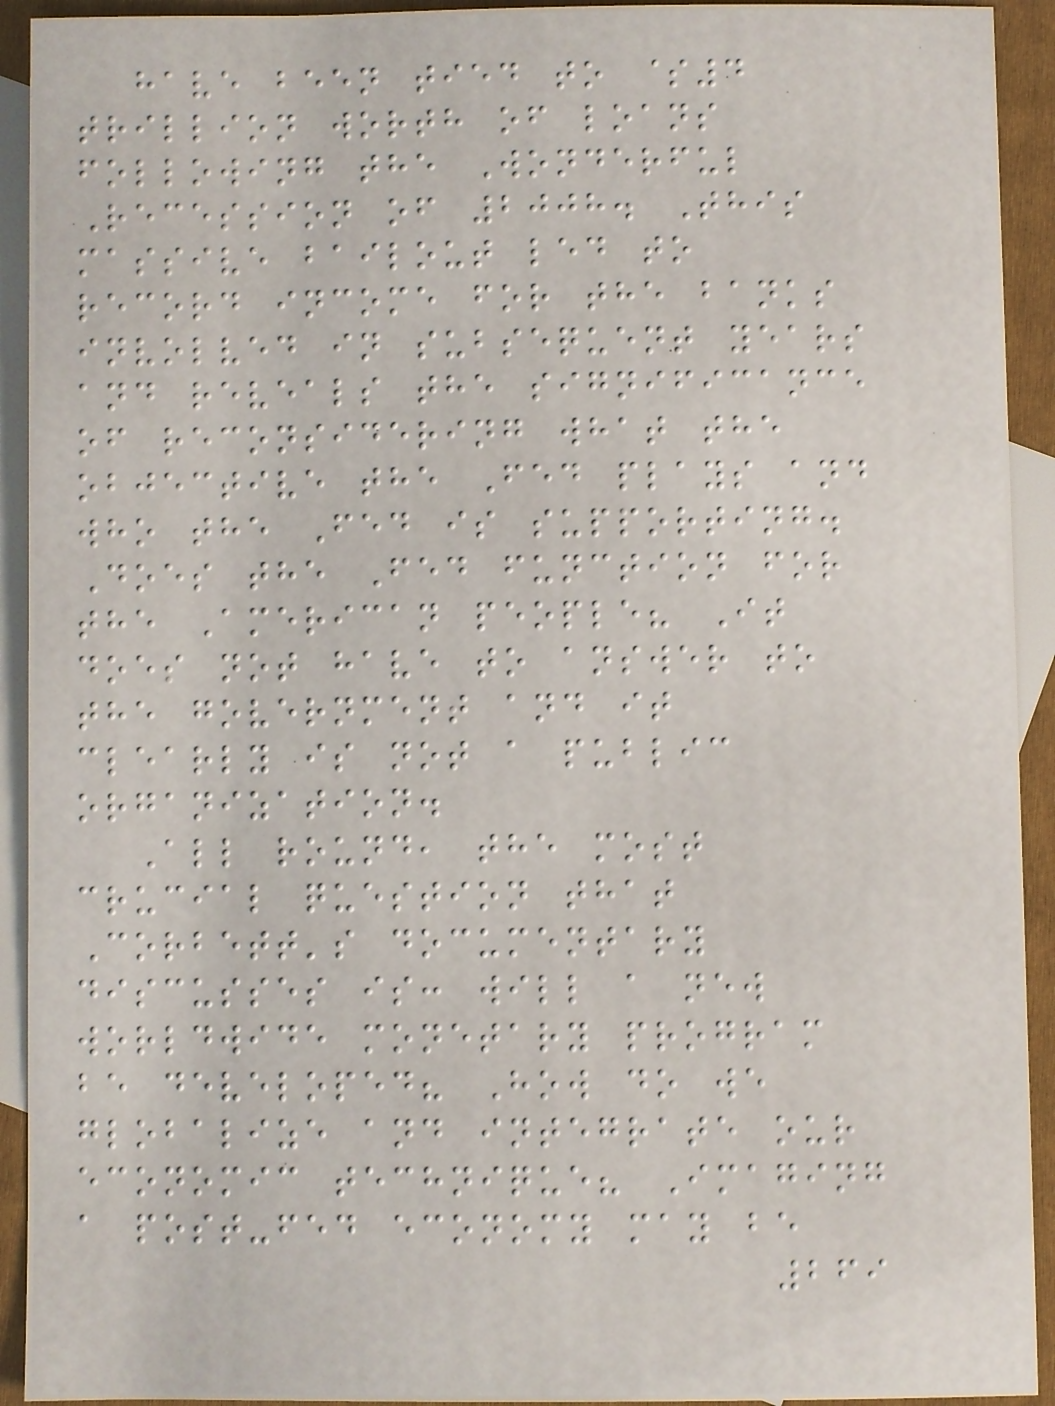have been tied to $4
trillion worth of loans
following the Wonderful
Recession of 2008. This
massive bailout led to
record income for the banks
involved in subsequent years
and reveals the significance
of reconsidering what the
objective the Fed plays and
who the Fed is supporting.
Does the Fed function for
the American people? It
does not have to answer to
the government and it
clearly is not a public
organization.
All round, the most
crucial question that
Corbett's documentary
discusses is: will a new
worldwide monetary program
be developed? How do we
globalize and integrate our
economic technique? Imaging
a post-fed economy may be
269
